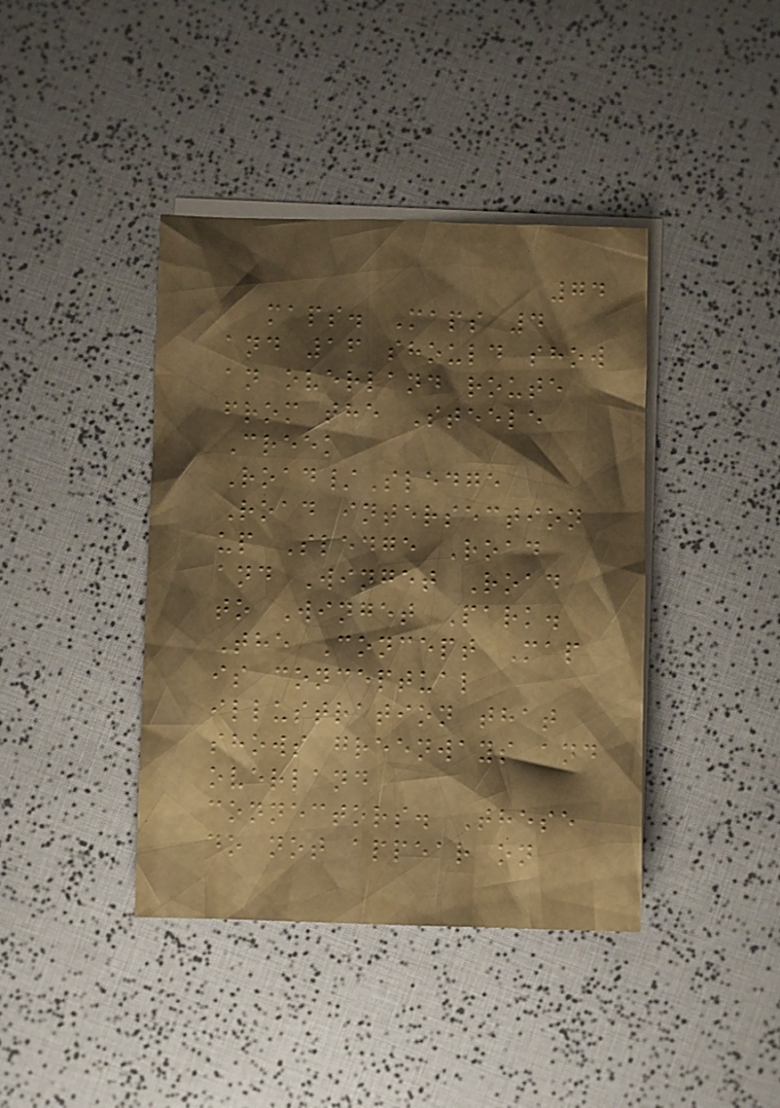74
maps. Maps 4
and 16 should show
an overland route
from the Steele
Creek
Road/Sledge
Road intersection
up Sledge Road
and Winget Road
to Winget Park.
The Concept Map
is conceptual
illustration that
shows greenways and
overland
connectors. These
do not appear on
